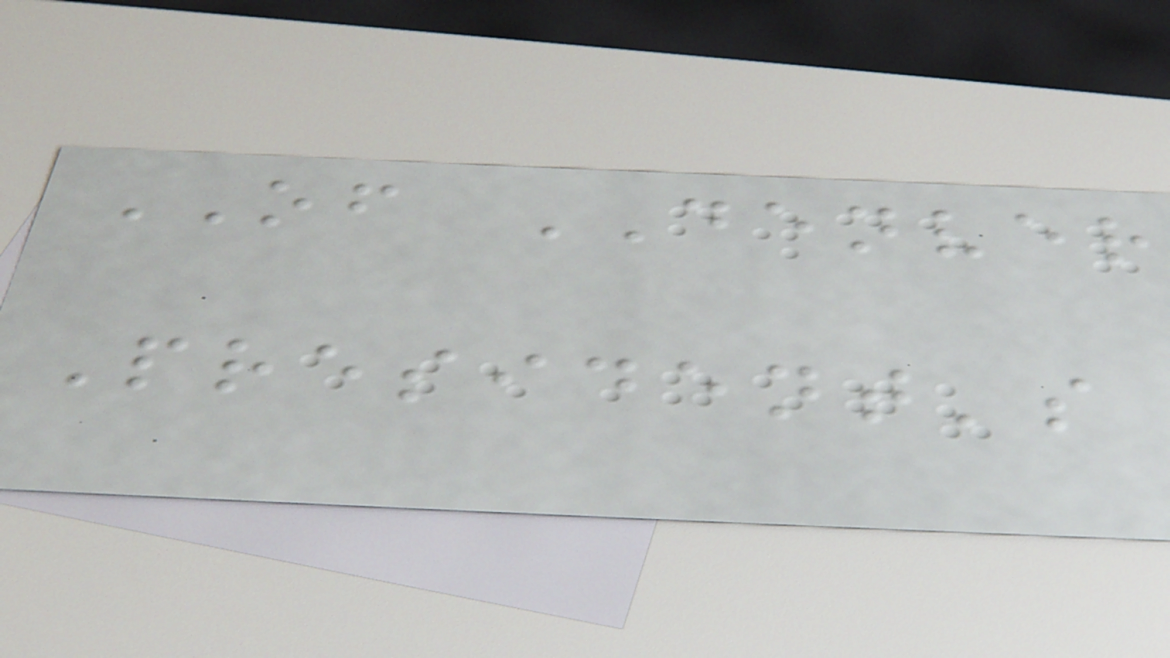OF DENVER
President's
